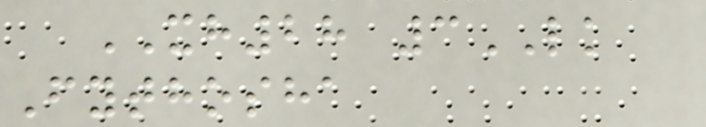XH28 3LK
Fythosha
